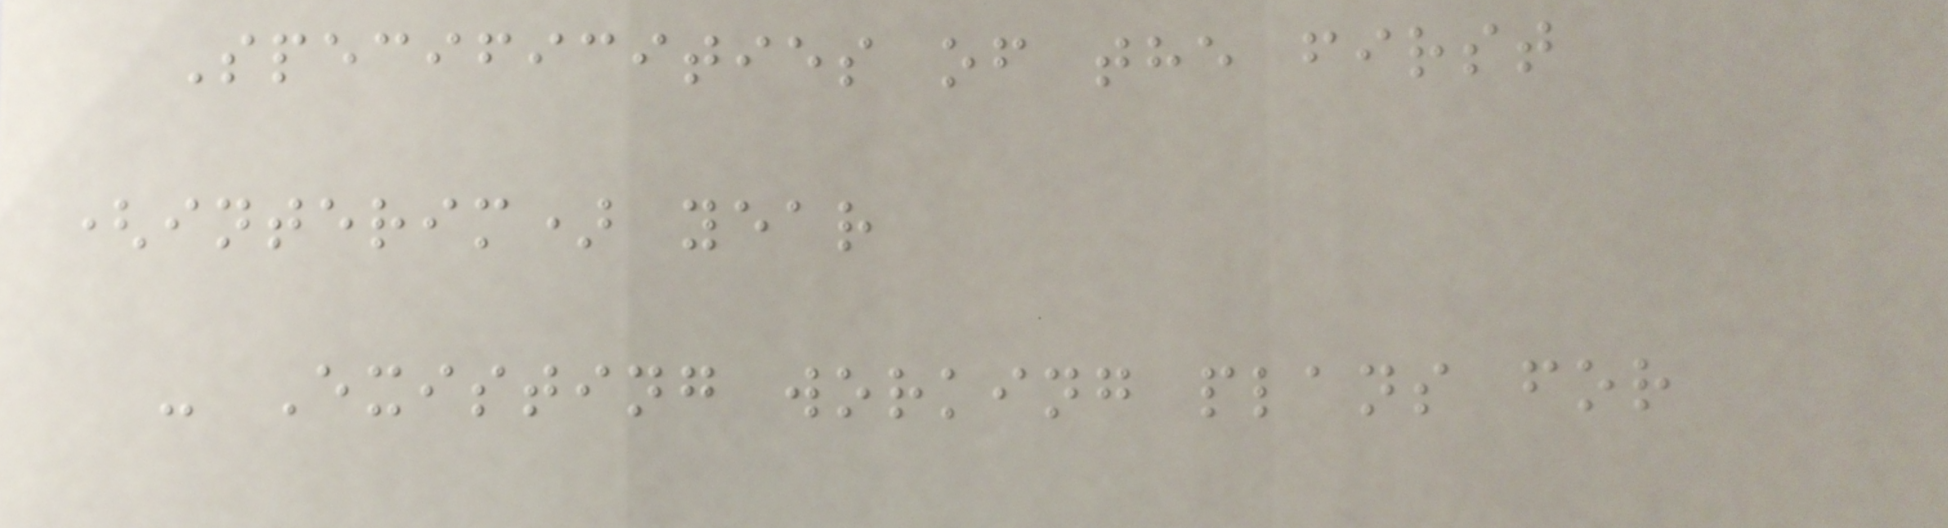Specificities of the first
(interim) year
- Existing working plans for
